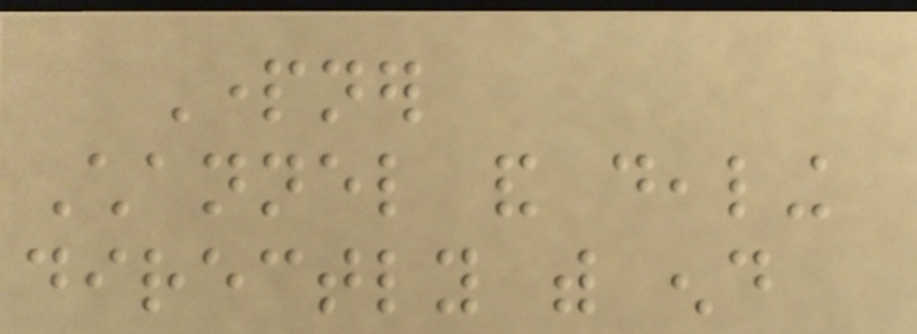Partner
Channel and dealing
directly with end
